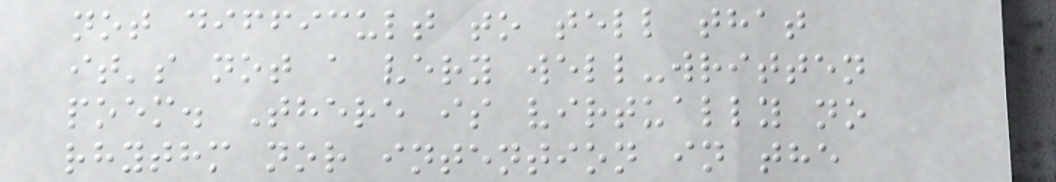not difficult to tell that
it's not a very well-written
poem. There is virtually no
rhythm nor intention in the
